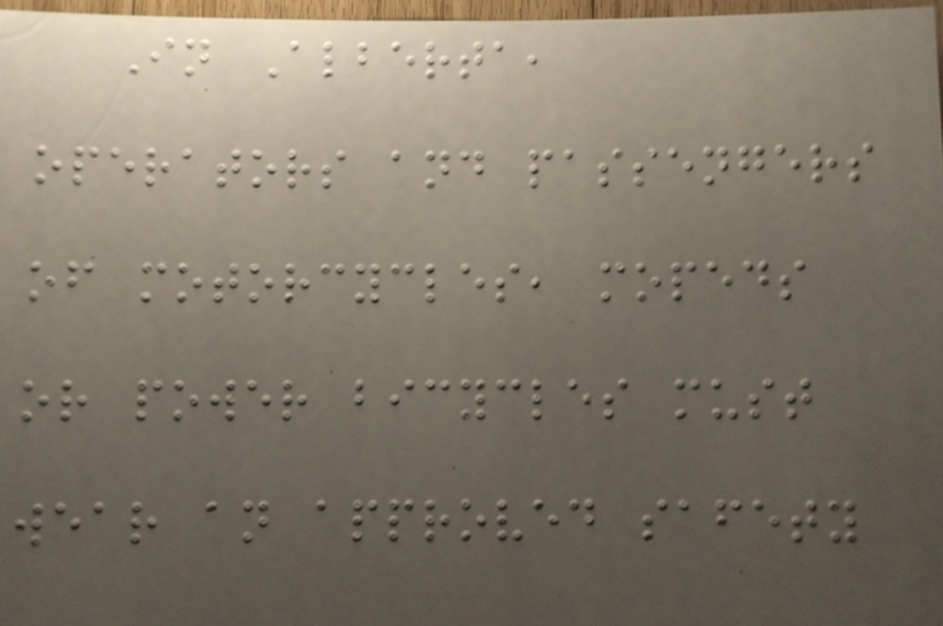In Alberta,
operators and passengers
of motorcycles, mopeds
or power bicycles must
wear an approved safety
